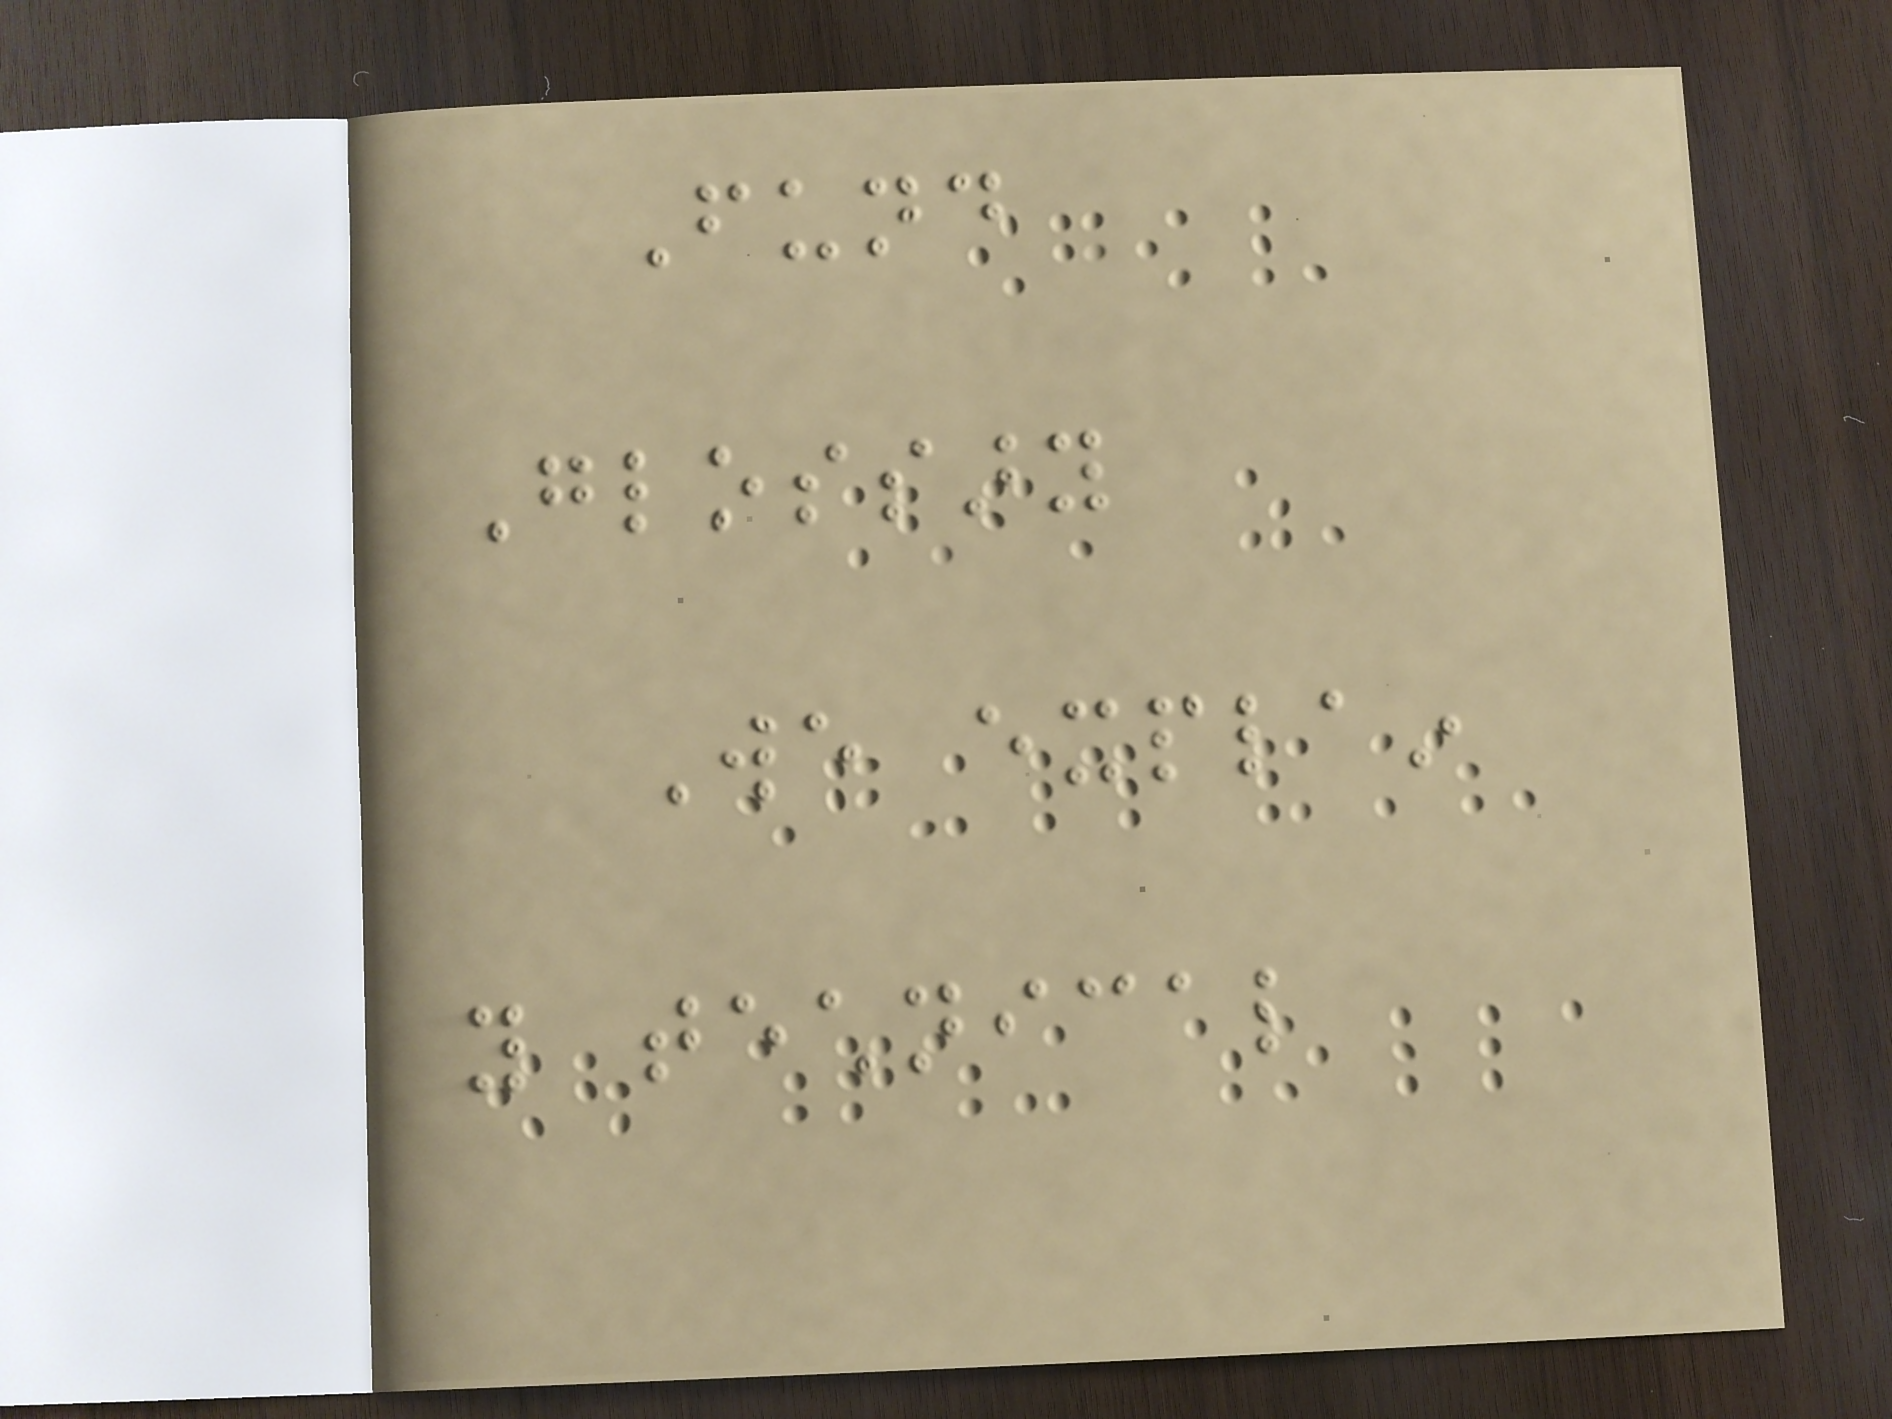Fund
Glossary
We explain
you technical
